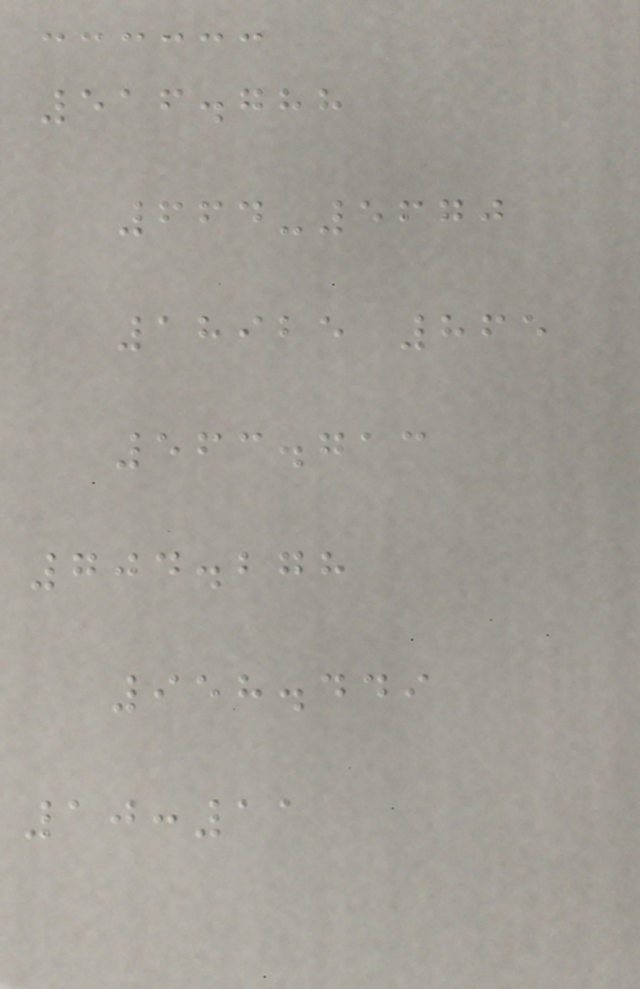516.788
664-5670
18925 865
563.713
704.278
958.449
10:11
